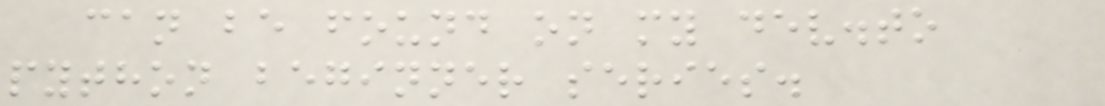can be found on my dev.to
python beginner series.
